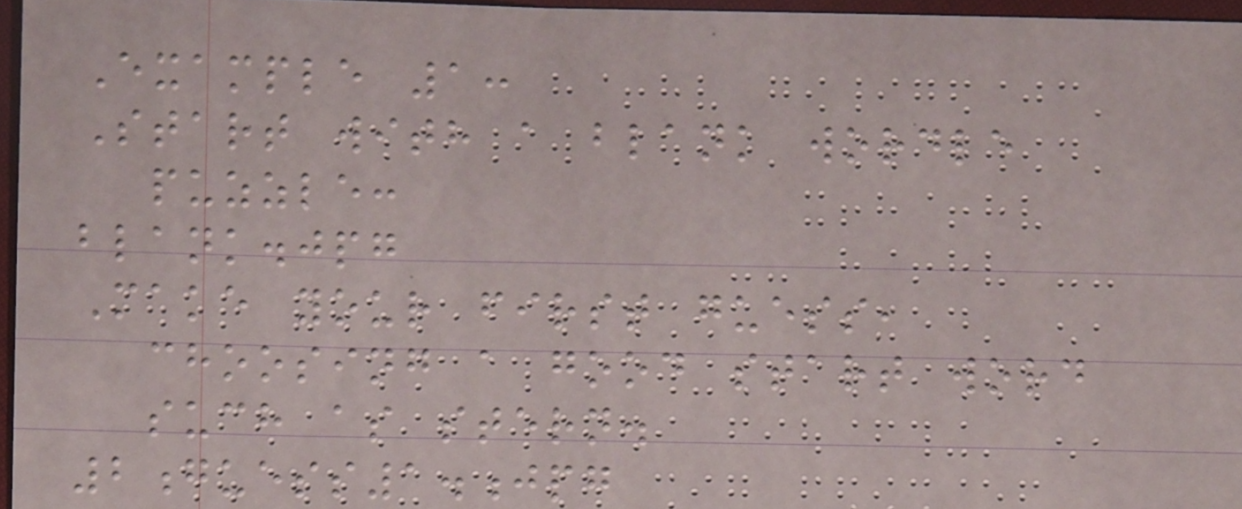Example 1:
Start with a blank wordle
puzzle:
blank.jpg
Make your first guess,
choosing a good start word
such as stern.
2guess1.jpg
